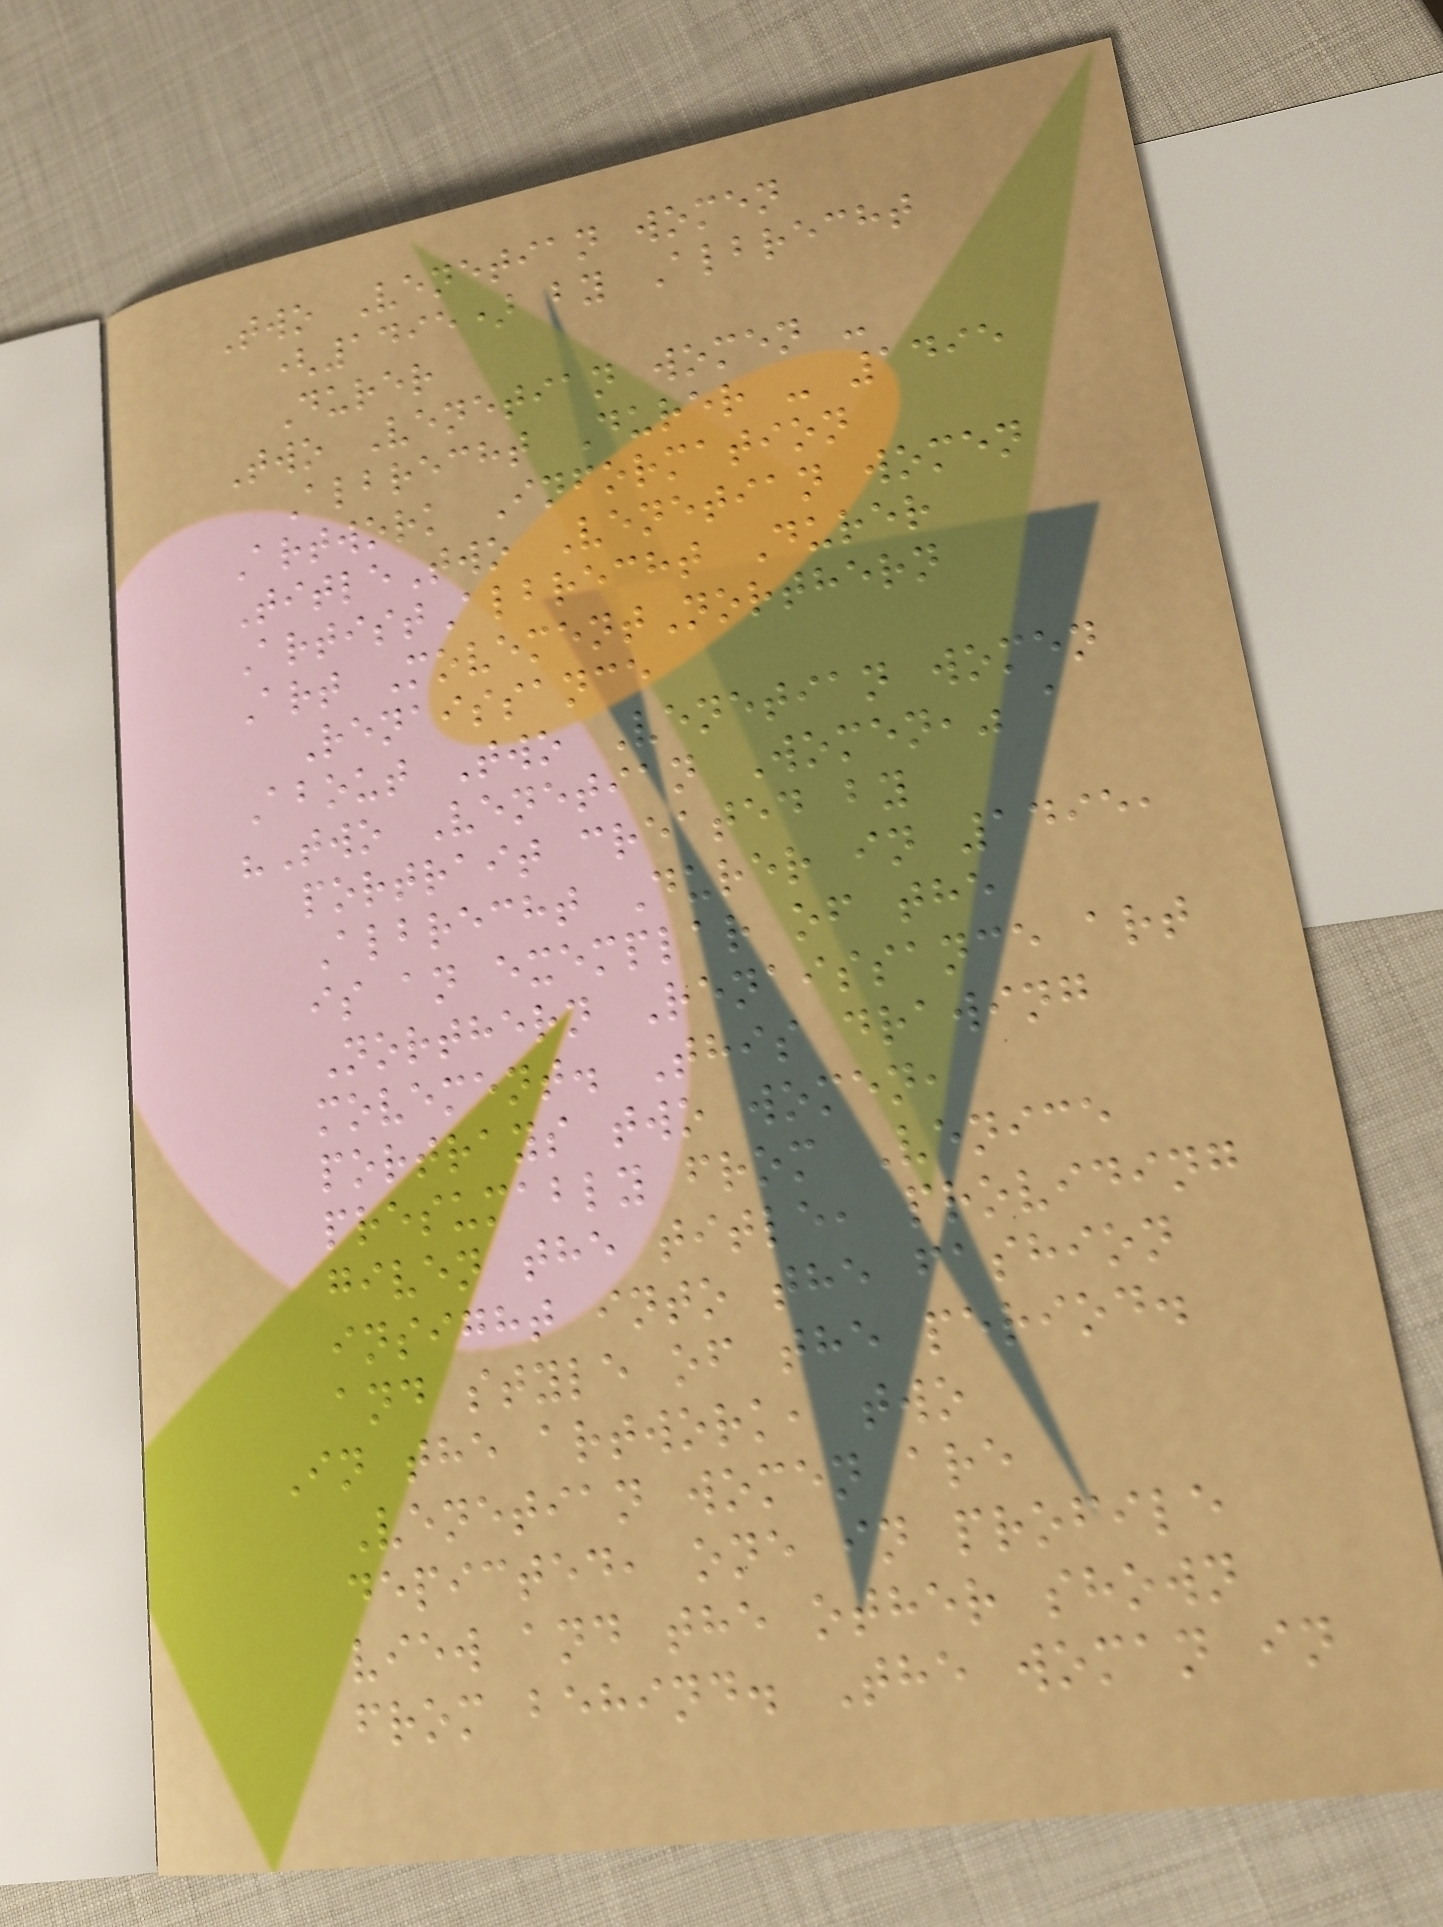Two Venetian women
(1495) by Albrecht
Durer
Two Venetian women -
Albrecht Durer - 1495
Artwork Information
TitleTwo Venetian women
ArtistAlbrecht Durer
Art MovementNorthern
Renaissance
About Two Venetian women
"Two Venetian Women," a
portrait created by
Albrecht Durer in 1495,
is an exemplar of the
Northern Renaissance art
movement. This drawing
portrays two women,
presumably from Venice
given the title, providing
insight into the fashion
and style of the period.
In the artwork, two
Venetian women are
depicted, one in profile
view and the other shown
from behind. The woman in
